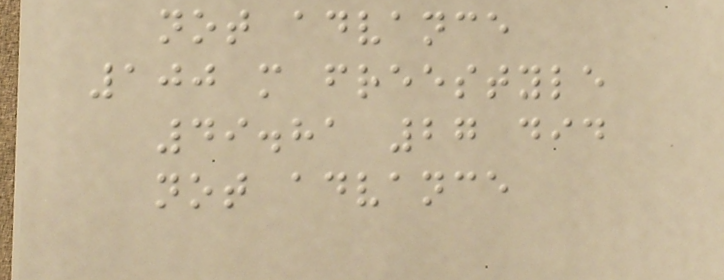not advance
100 m freestyle
49.81 27 did
not advance
